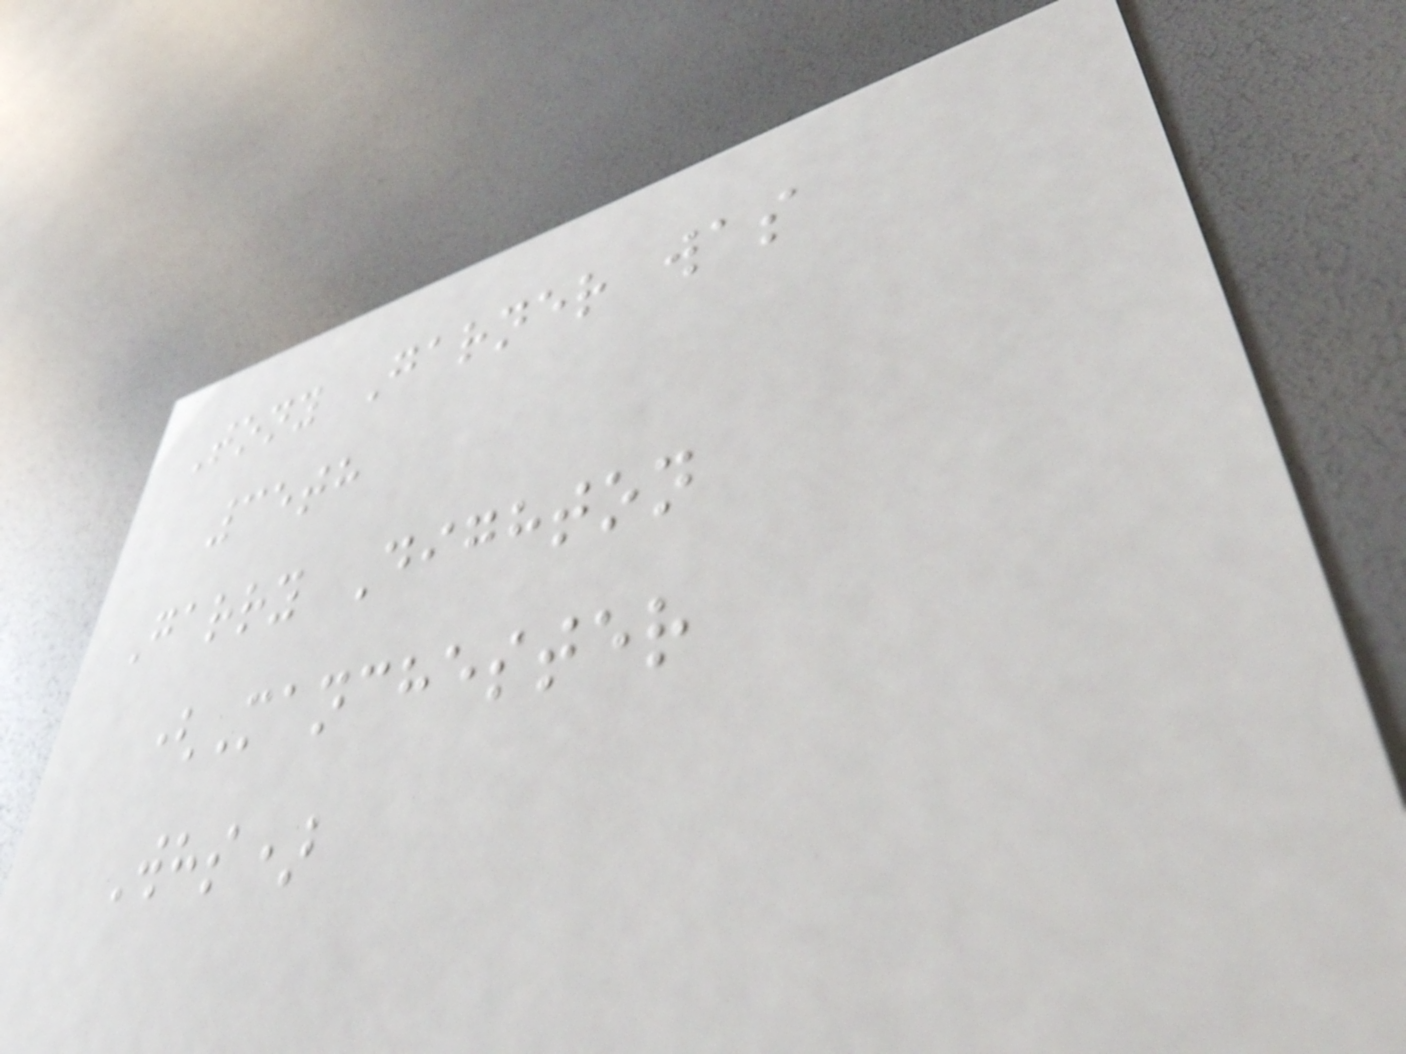Tony Garner was
35th
Garry Dighton
(Manchester
Whs)
